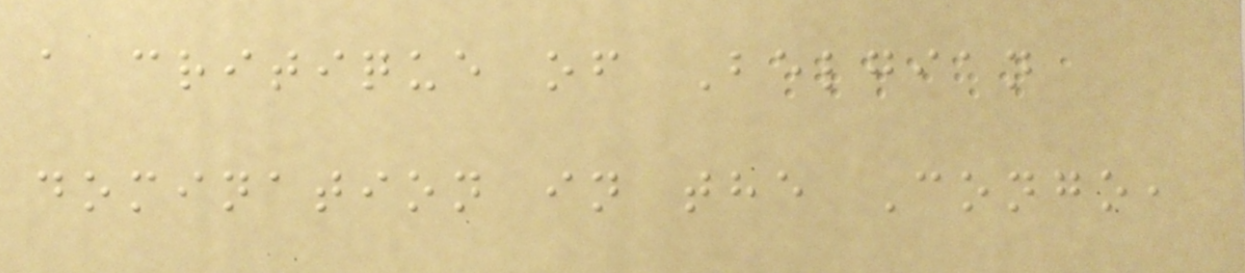a critique of Belgian
domination in the Congo,
